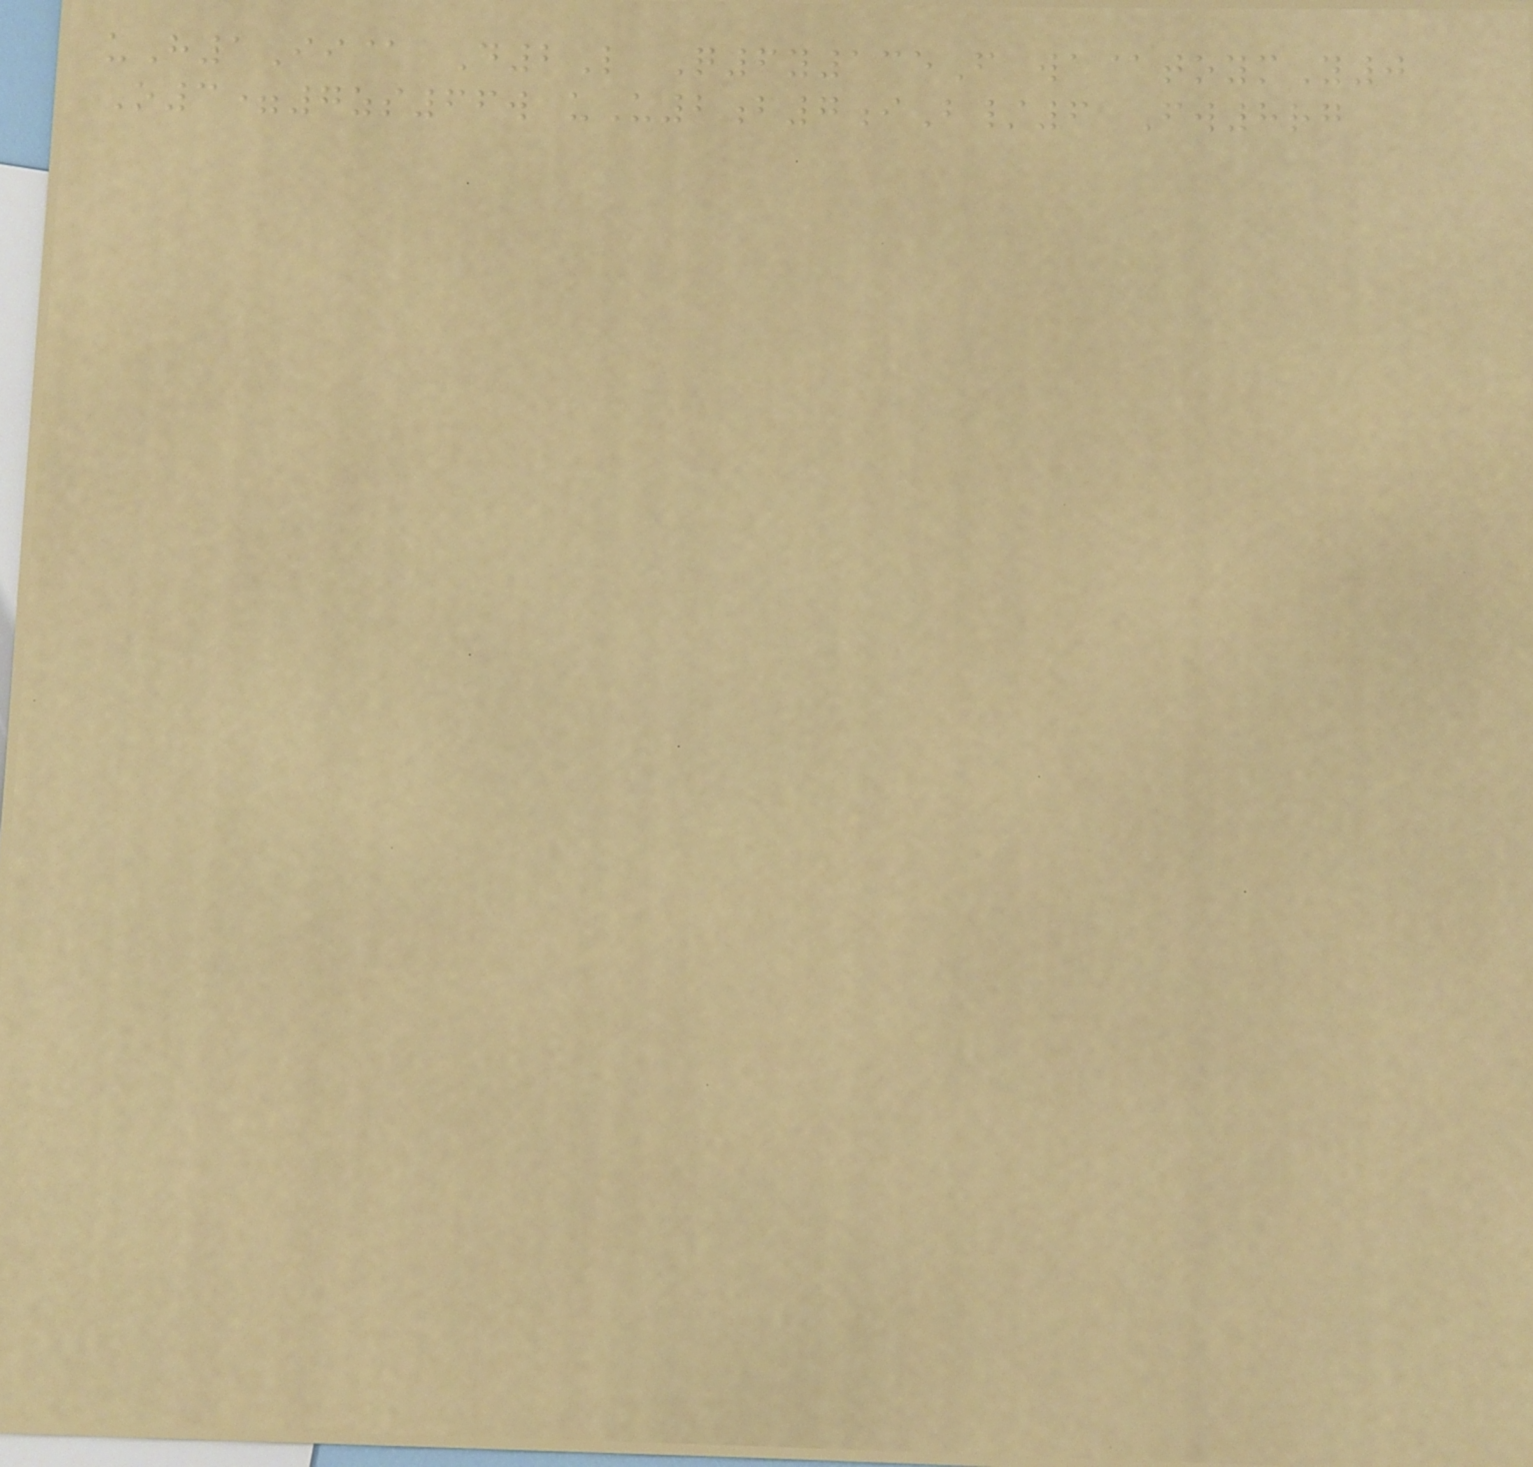uH1Ii@ D2L Q6y135F wa@toymY0
O3=7zs66w uU2b7iB/6 Fw8rg
